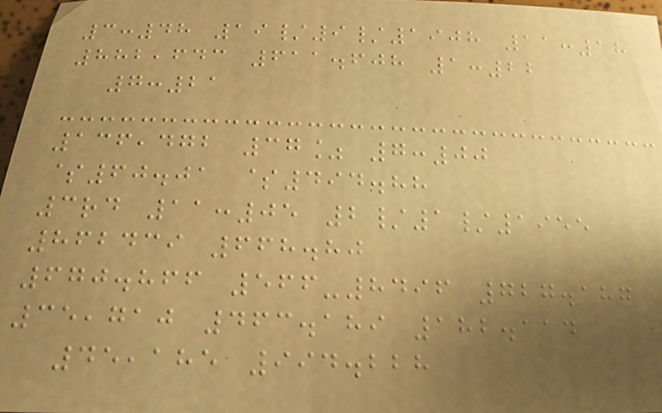3:48 19/9/1908 11:18
882,643 611.608 1:22
7:21
136,472 37% 7:00
$60.01 $494.88
3rd 11:05 2/1/1955
862439 668.80
670.866 566-8496 727.187
35,710 463.189 182.114
45,185 994.228
